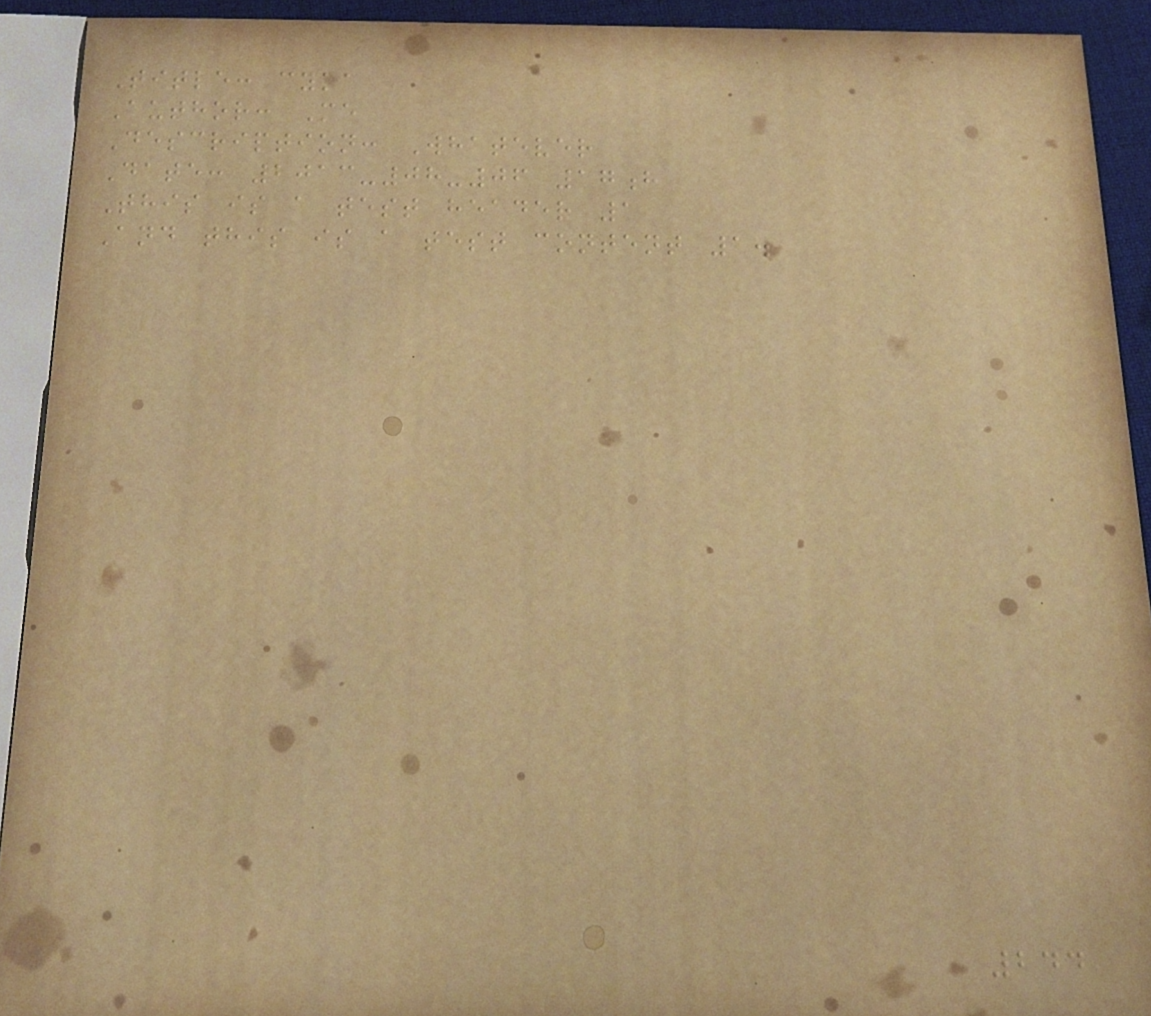Title: cyka
Author: Me
Description: Whatever
Date: 2013-08-06 17h
This is a test header 1
And this is a test content 1.
244
